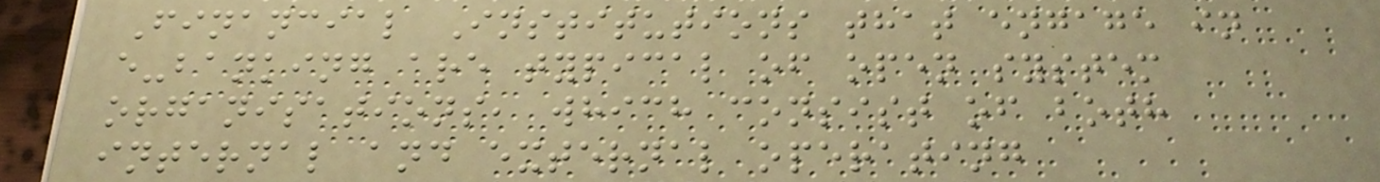Financial Institutions that engage in
e-banking are typical of open system
organisations, which consist of both
internal and external operating
